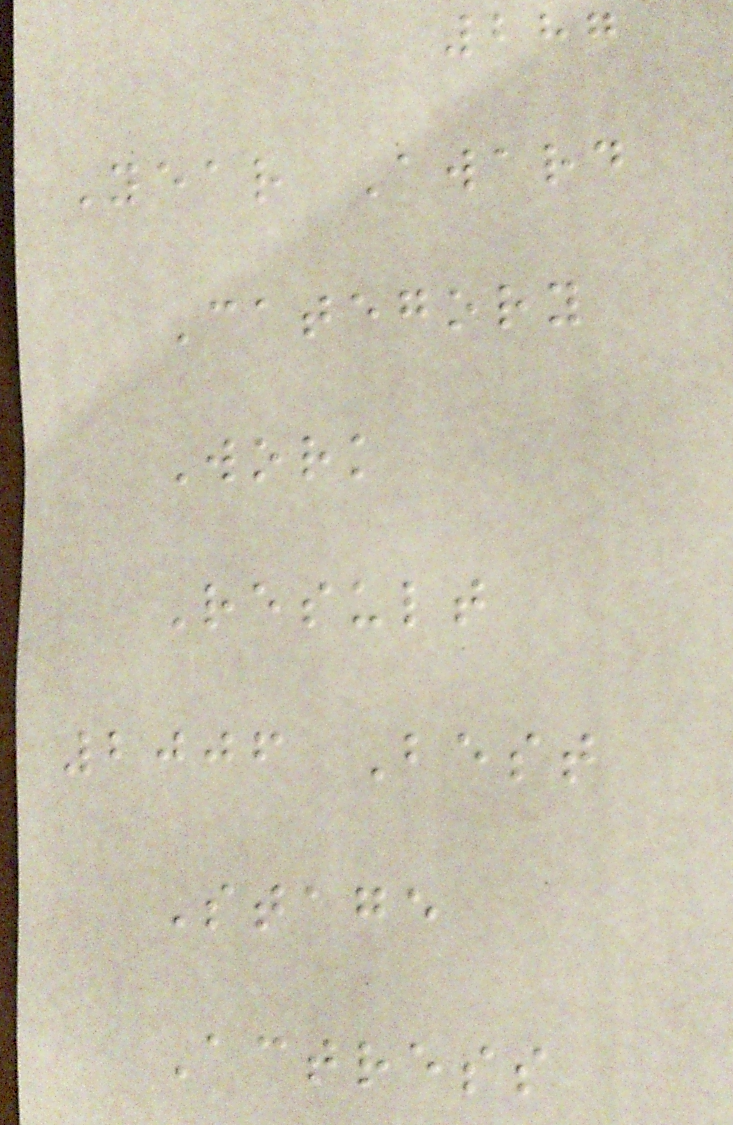287
Year Award
Category
Work
Result
2006 Best
Stage
Actress
